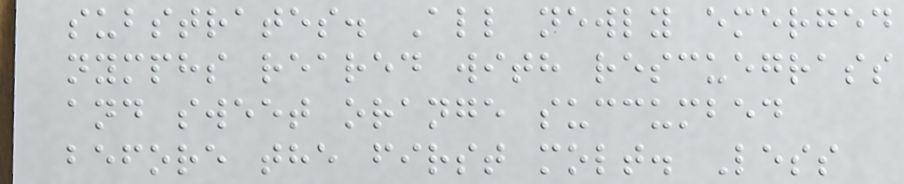substrates. All newly emerged
nymphs reared with rescuegrass
and sweet orange succumbed
before the first molt. Less
